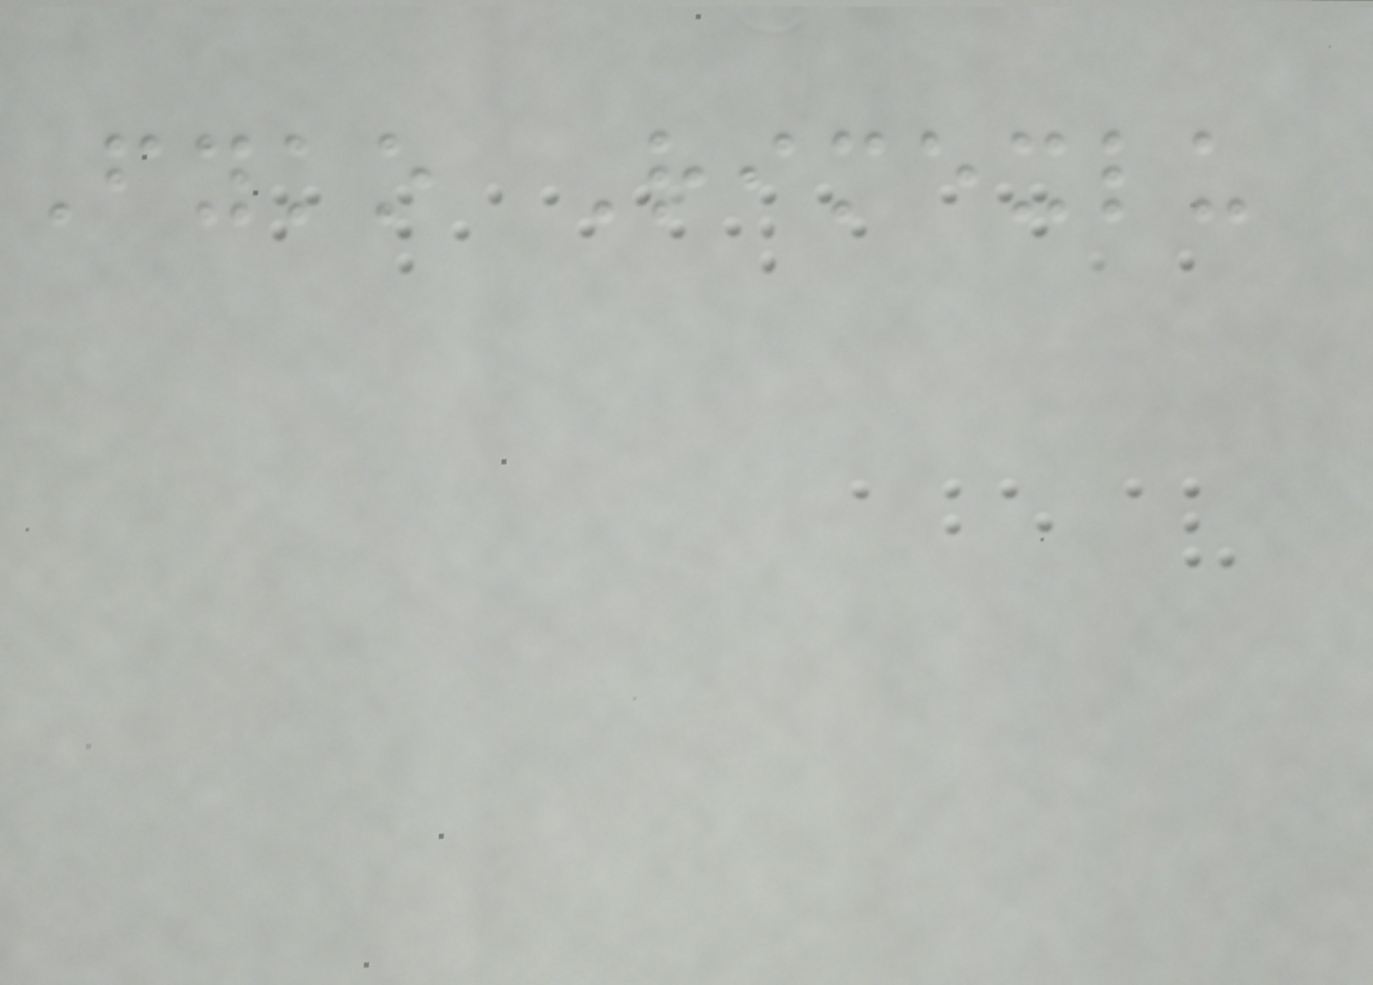Fyko Rimexlu
